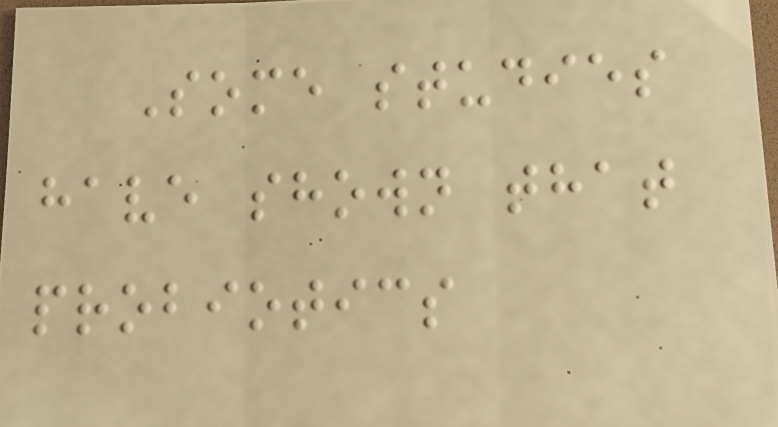Some studies
have shown that
probiotics
